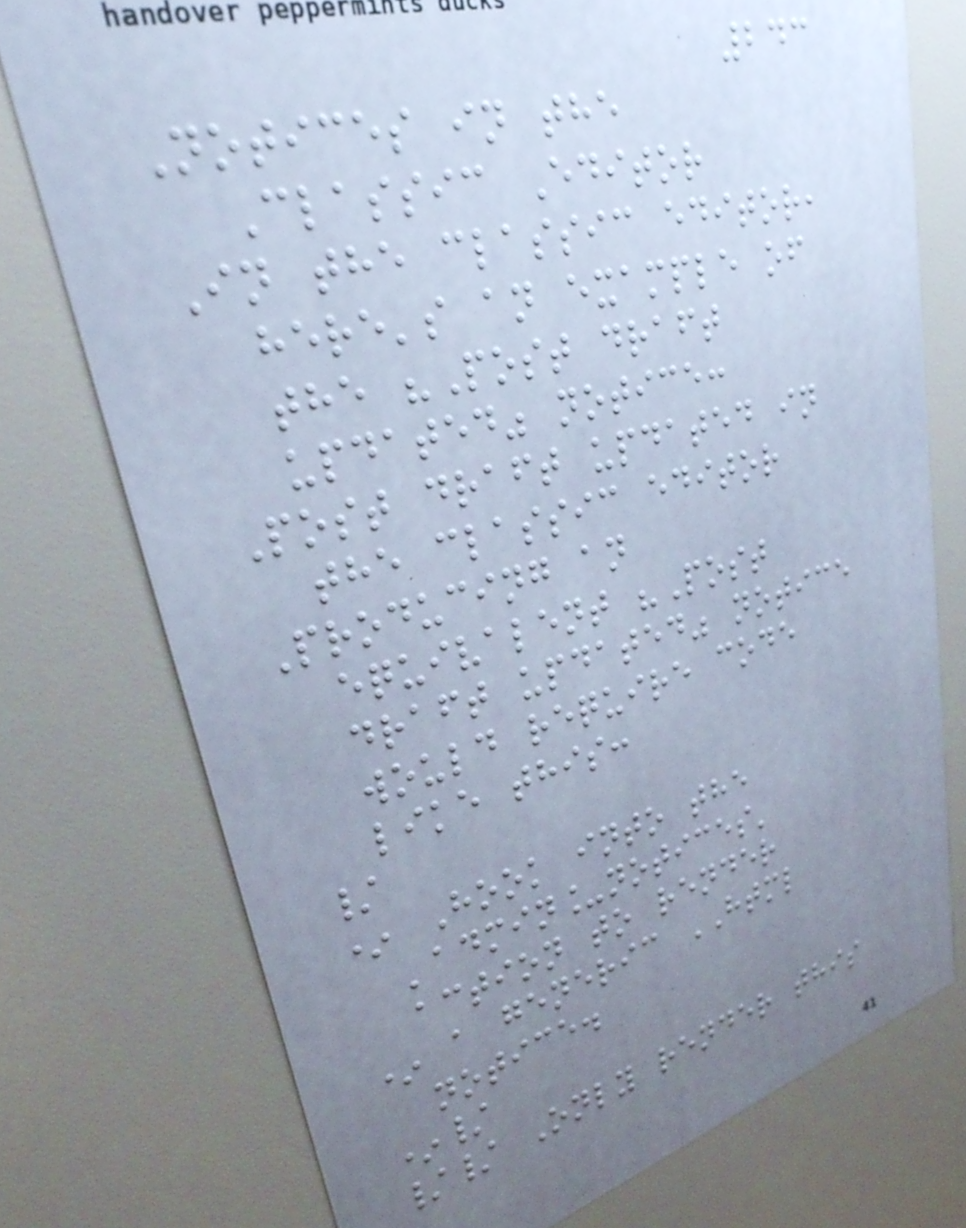243
Notices in the
Classic Editor
In the classic editor,
here's an example of
the "Post draft
updated" notice:
Post draft updated in
the classic editor
Producing an
equivalent "Post
draft updated" notice
would require code
like this:
/
* Hook into the
'admin_notices'
action to render
* a generic HTML
notice.
*/
// Only render this
